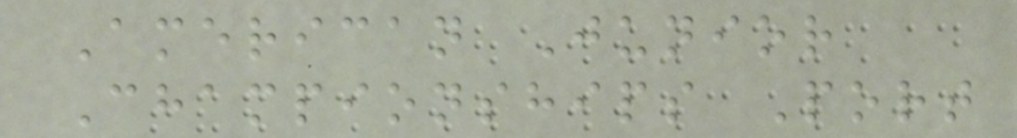American Junior
Championships Port
